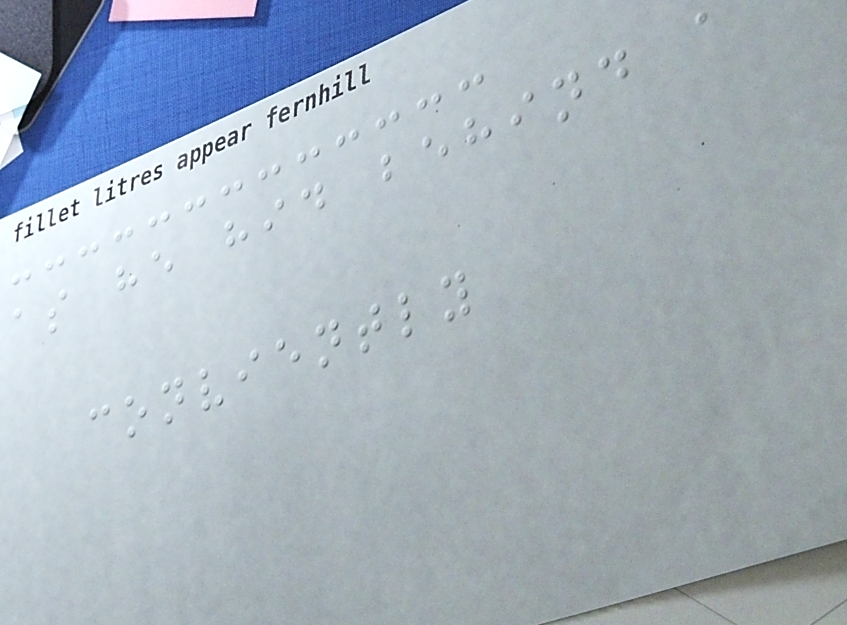as he hid behind a
conviently
